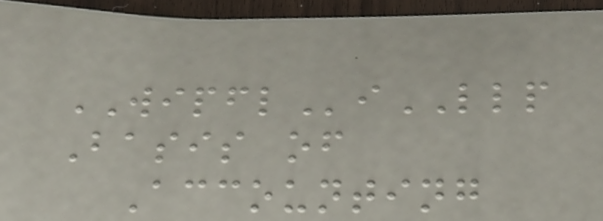WIPFLiLLP
Basis of
Accounting
